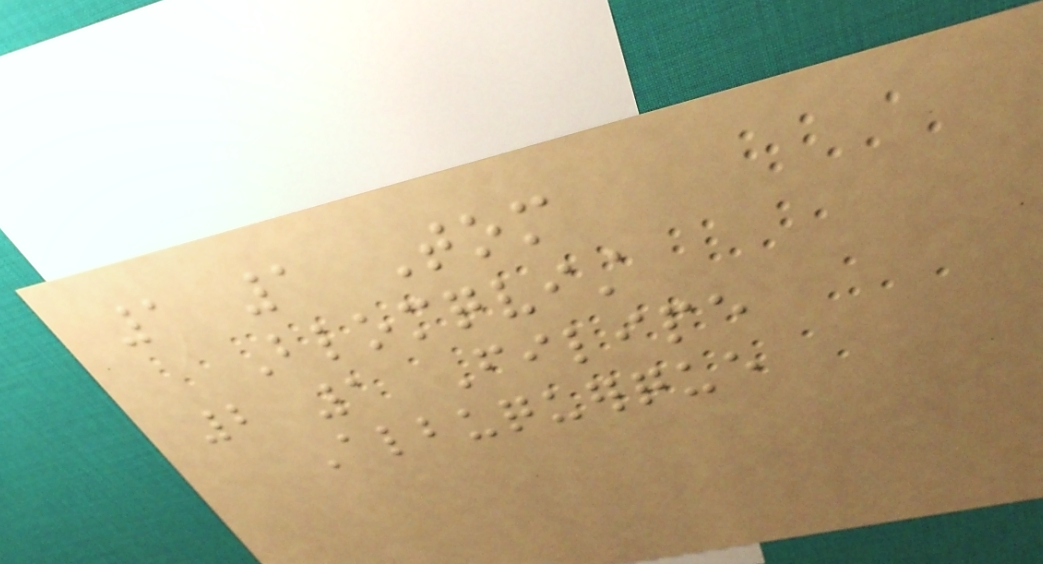1 1 Tom
Blomqvist
2 1 Filipe
Albuquerque
